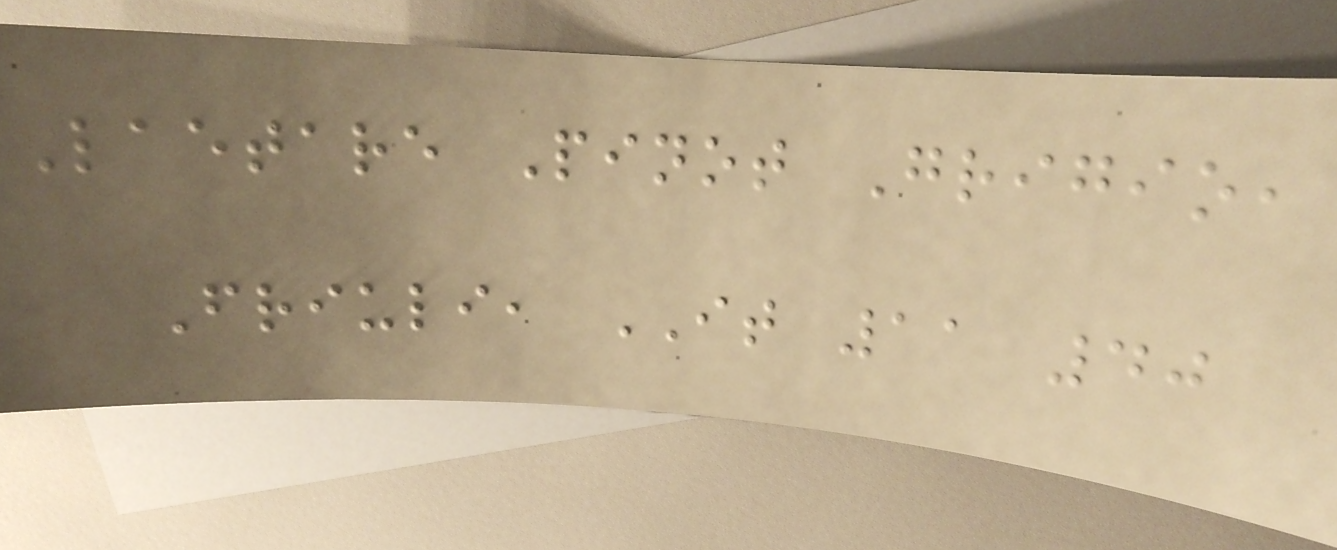Laetare Pinot Grigio,
Friuli, IT 11 40
